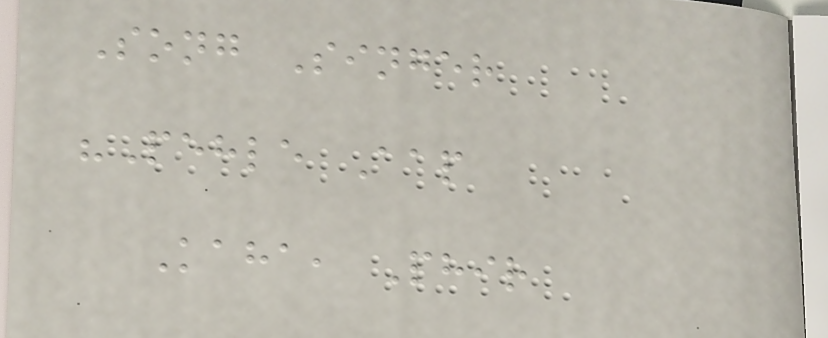Song Singer
"Pehle Aap
Kaha, Phir
